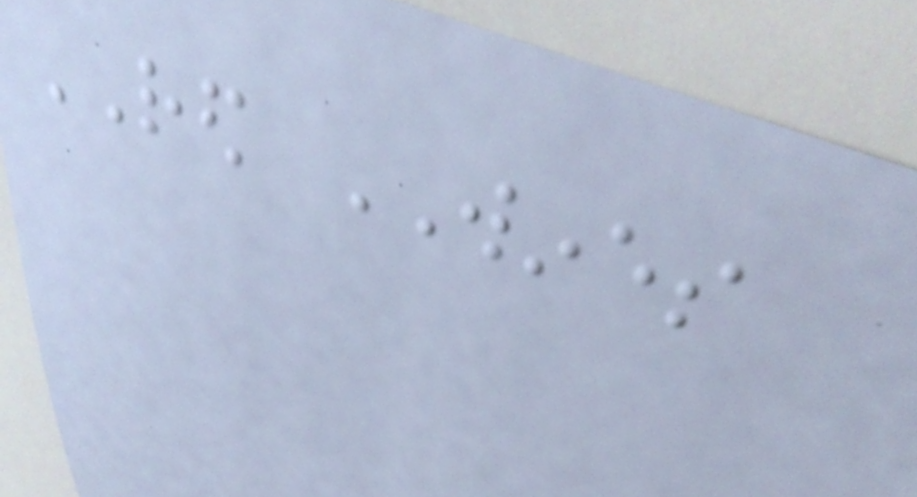RED WINES
